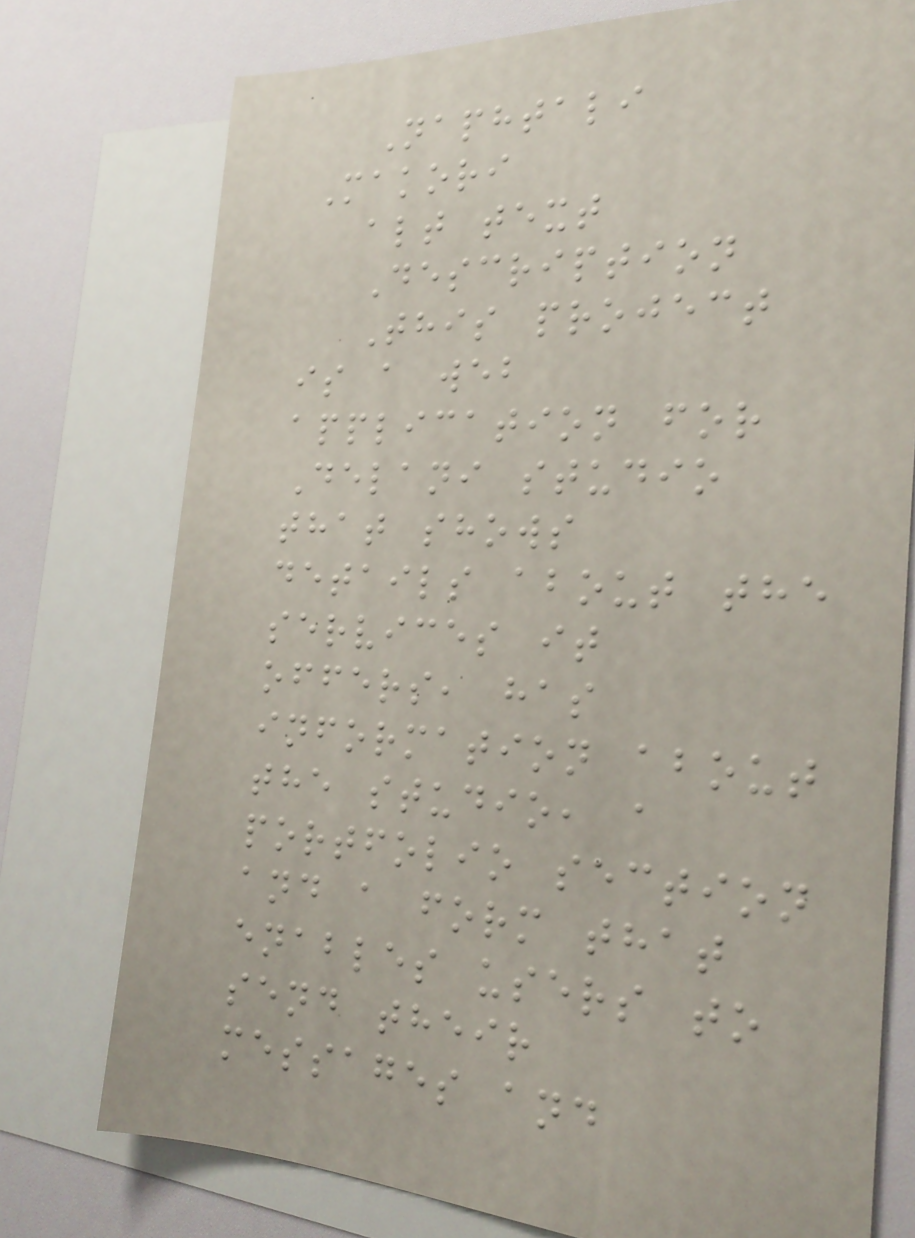Naphtali
Makori
alt text
Description
This project
is a web
application for
Delani studio
that shows
details about the
services it
offers, has
information about
the studio, a
portfolio section
and a form that
enables users to
send their
messages and
